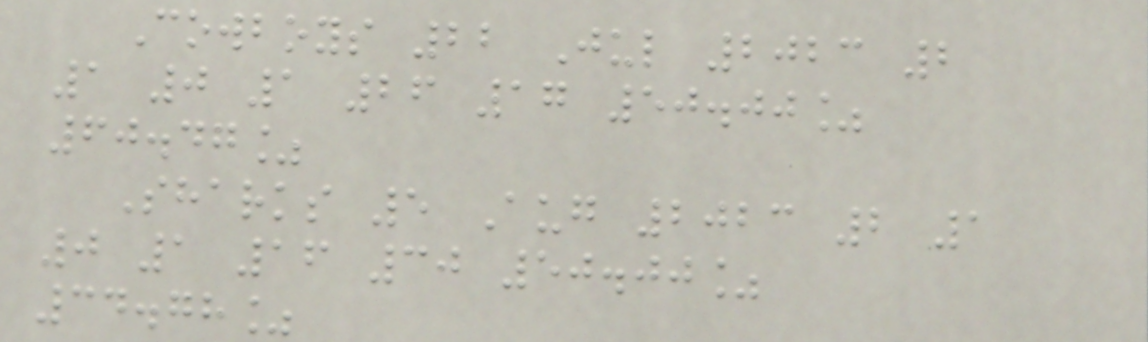Cowboys 22 Jul 2023 2
1 0 1 26 17 50.00%
60.47%
Sharks 5 Aug 2023 2 1
0 1 16 30 50.00%
34.78%
